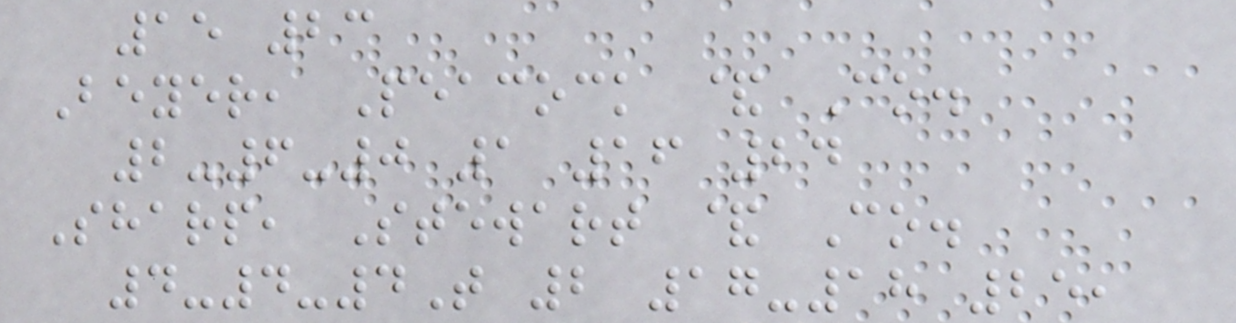15 23
Beyer, Peacock & Co.
2-6-0 1 16 24
Sharp, Stewart & Co.
4-4-4T 2 17-18 25,
